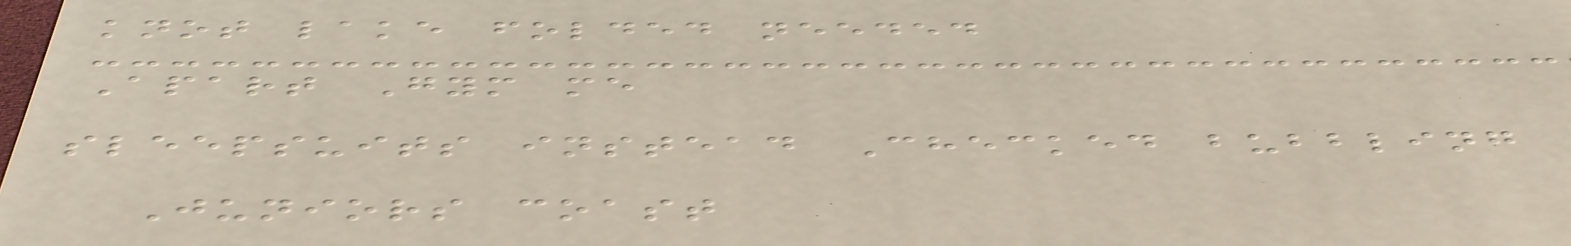knot lake folded needed
Apart Gym me
sleepsuits instead Checked bubbling
Juniors coast
